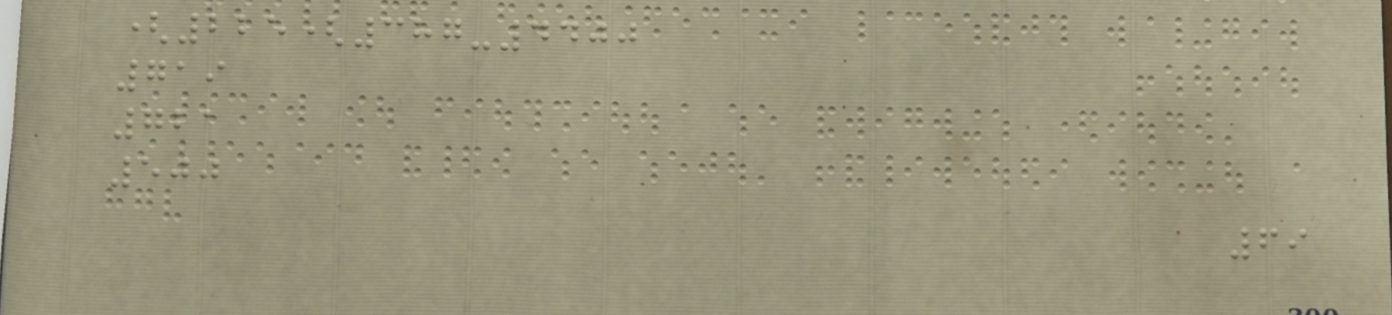(225(387-4400
719
721
500
69
